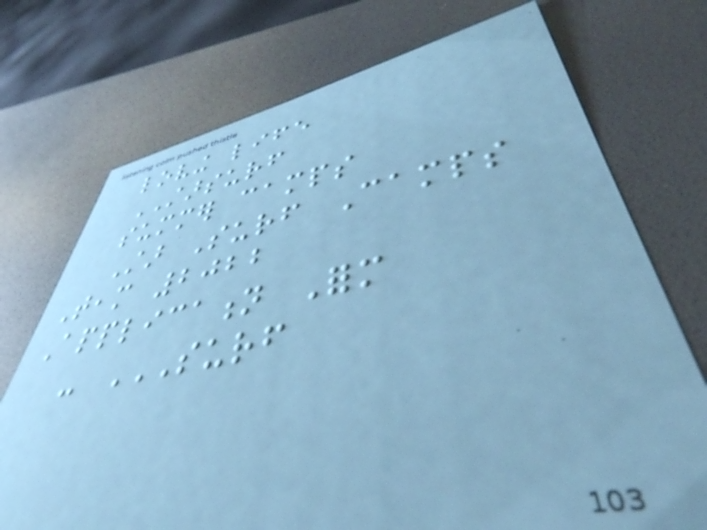loving life
STARSURF
summer camps
Star Surf Camps
Team 2022
Application Form
- SURF
